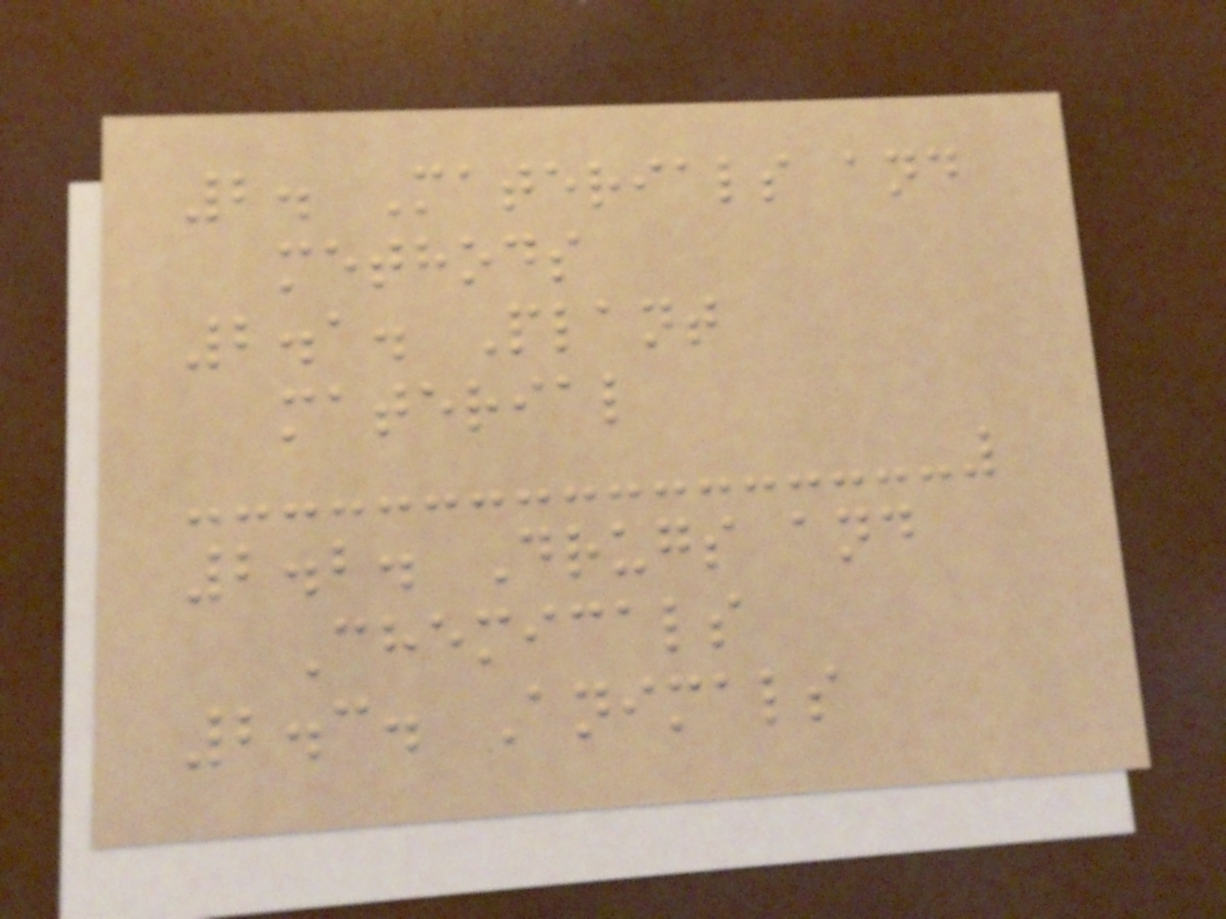2. Materials and
methods
2.1. Plant
material
2.2. Drugs and
Chemicals
2.3. Animals
